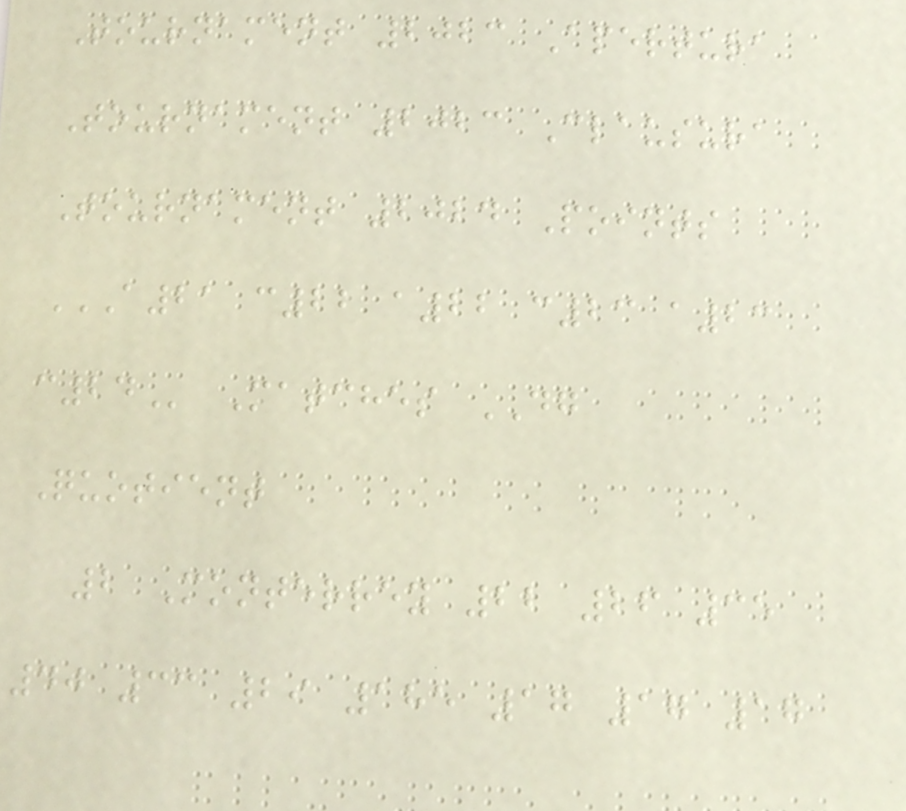Tournament 2023 Apertura
Tournament 2023 Clausura
Tournament 2024 Points
A21 C22 A22 C23 A23
C24 Matches DG
Quotient
2 Monterrey 22 26 35
40 33 29 185 17 17 17
